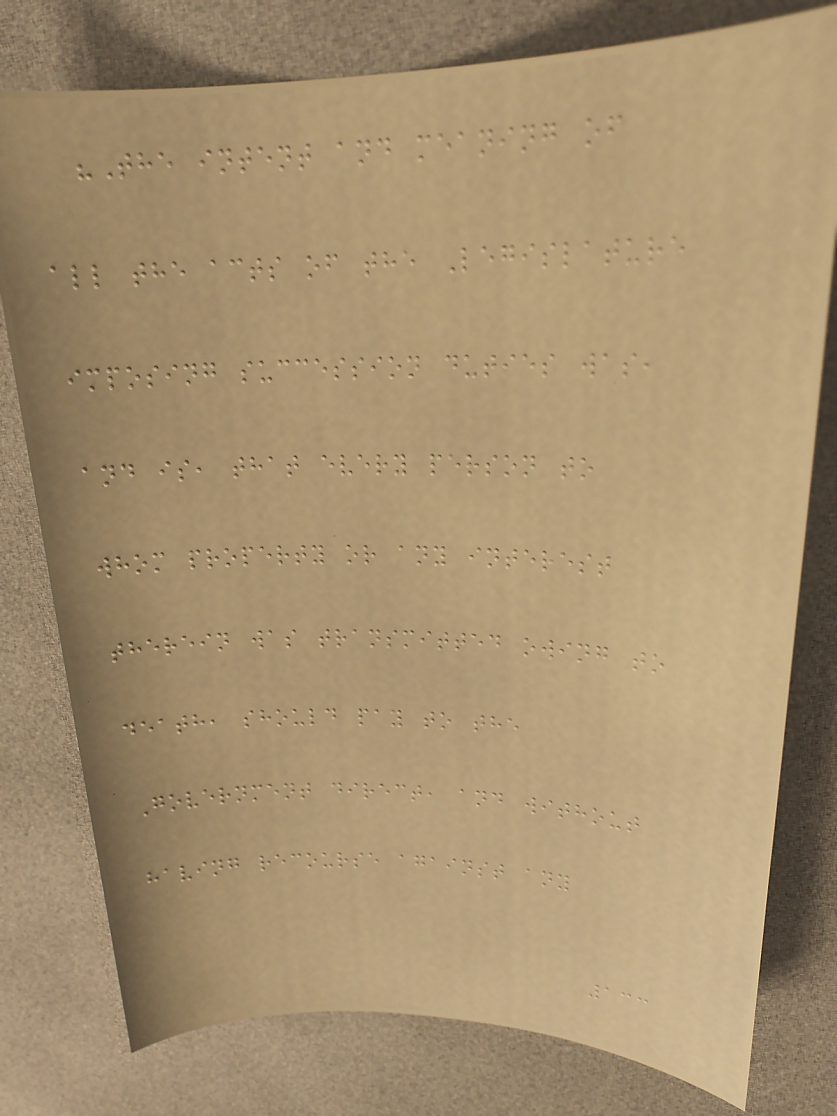"The intent and meaning of
all the acts of the Legislature
imposing succession duties was,
and is, that every person to
whom property or any interest
therein was transmitted owing to
death, should pay to the
Government direct, and without
having recourse against any
133
